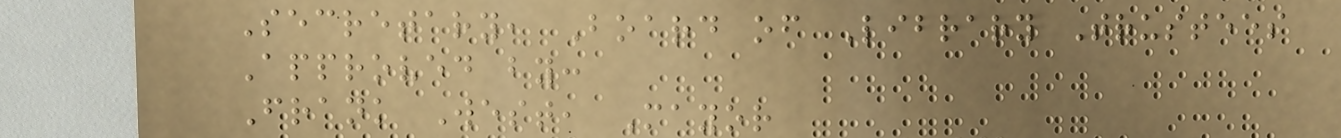Secretary, Board of Library Trustees
Approved by:
Frank West, Mayor
